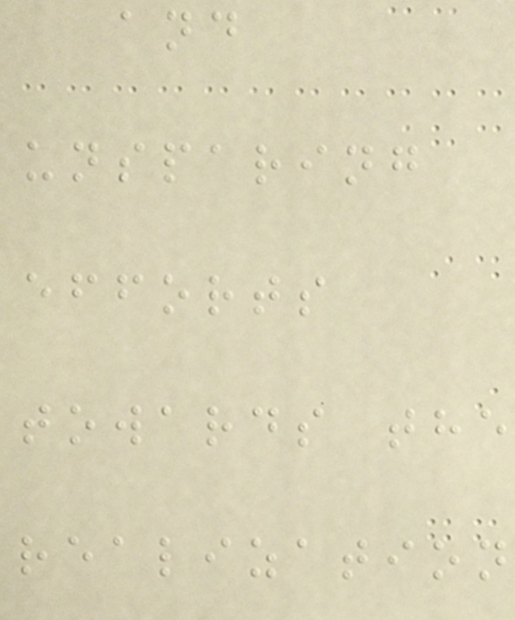and
unsparing
efforts
towards the
realization
